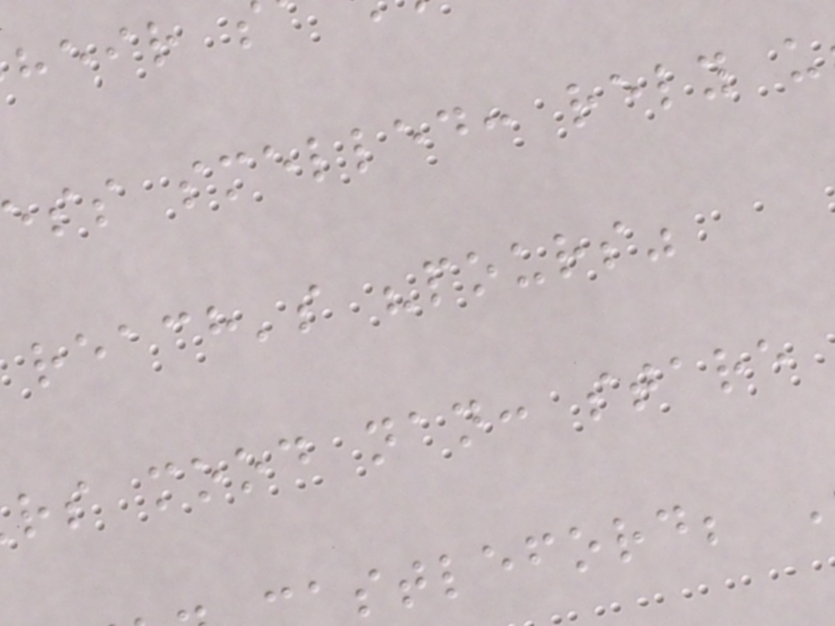ss smelled: rely u
reach's "pours"
rs mood nan: stare
